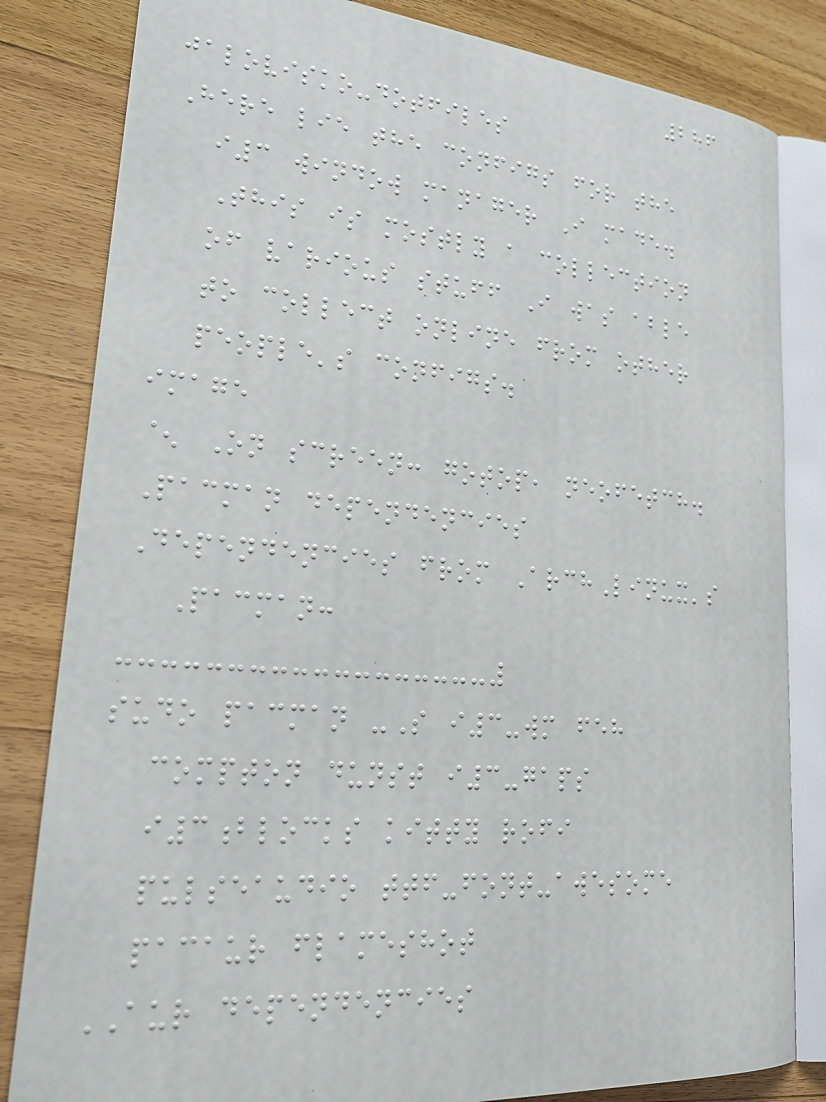286
jalovisko-dotfiles
Here lie the configs for the
i3 window manager I made.
This is mostly a collection
of various stuff I was able
to collect online from other
people's configs.
image
^ On screen: gotop, neofetch.
Pacman dependencies
Dependencies from ArchLinux's
Pacman:
sudo pacman -S i3-wm feh
compton dunst i3-gaps
i3blocks kitty rofi
pulseaudio ttf-font-awesome
pacaur flameshot
AUR dependencies
